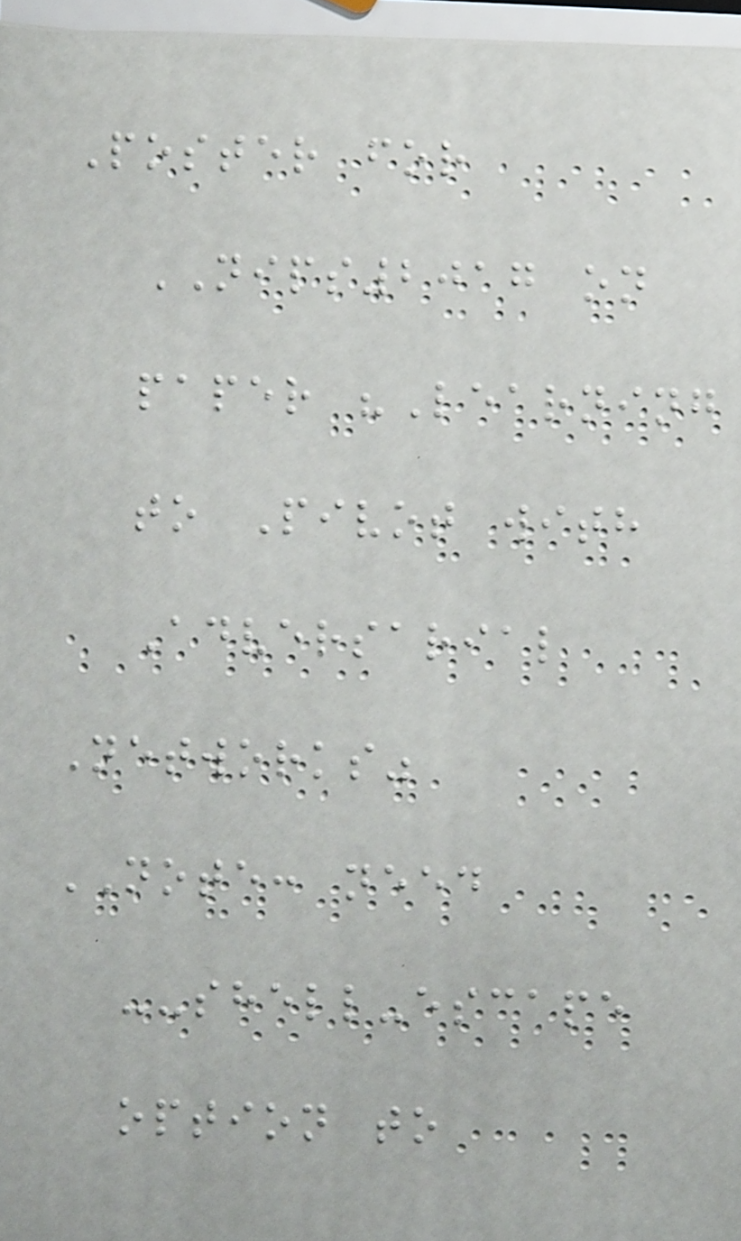Poster for
NIPS2017 on
paper "Learning
to Pivot with
Adversarial
Networks"
NOTE: need
--shell-escape
option to
